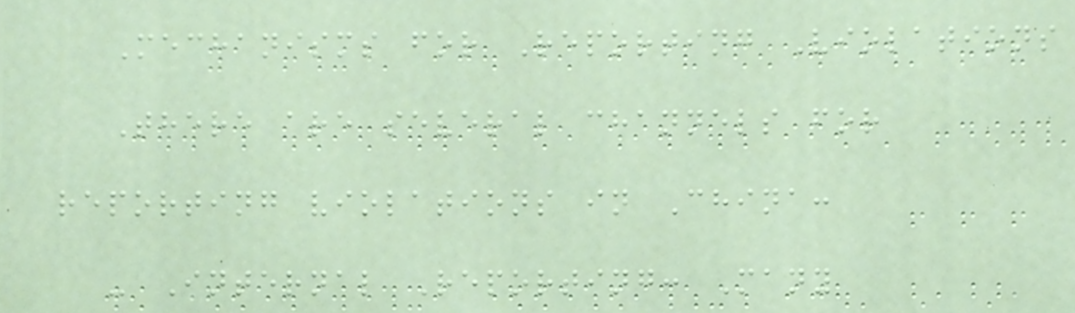Mechanisms for Reporting Violations
There are several channels for
reporting violations in China:
- Internal Reporting: Many
